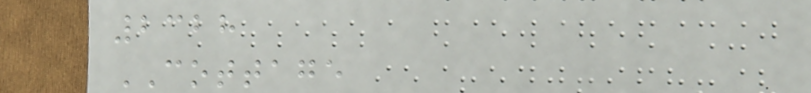2328
COTTAGE
